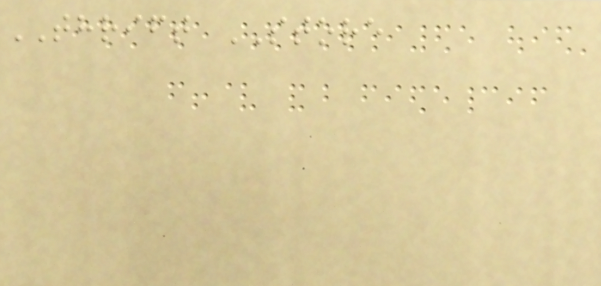THRIFT STORE
